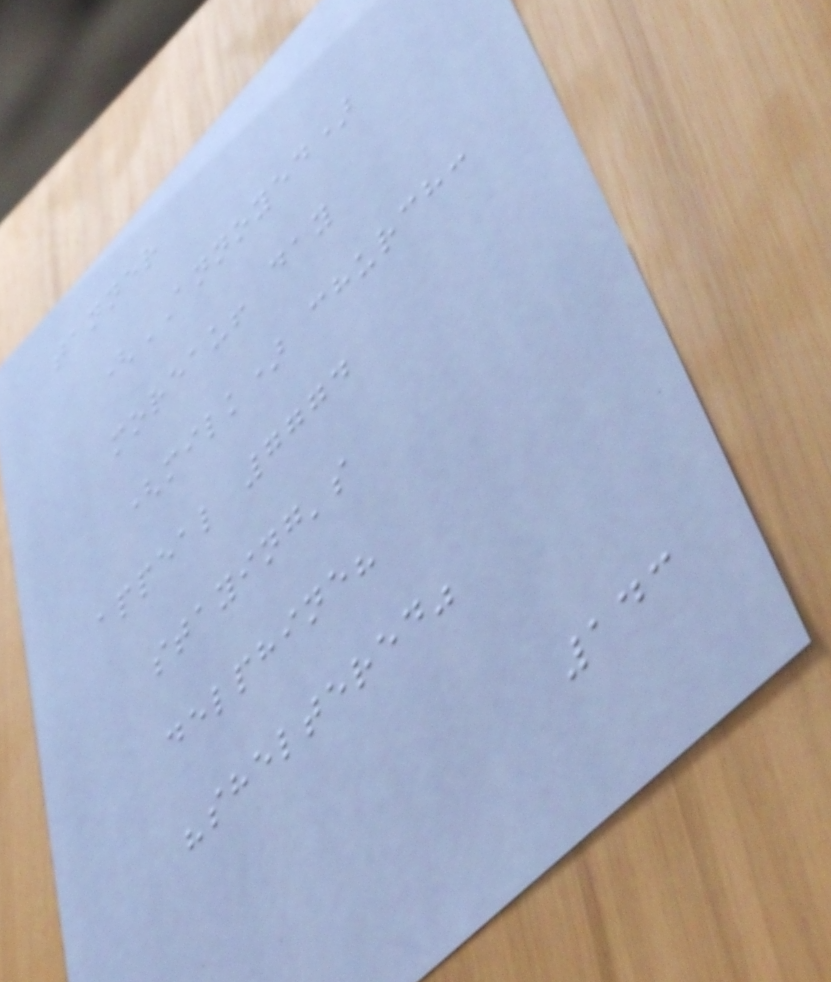tanner
(ANNOYED)
moreau! day
(milk) church:
appeal 7774
staying's
delphine?
"sheltered"
143
